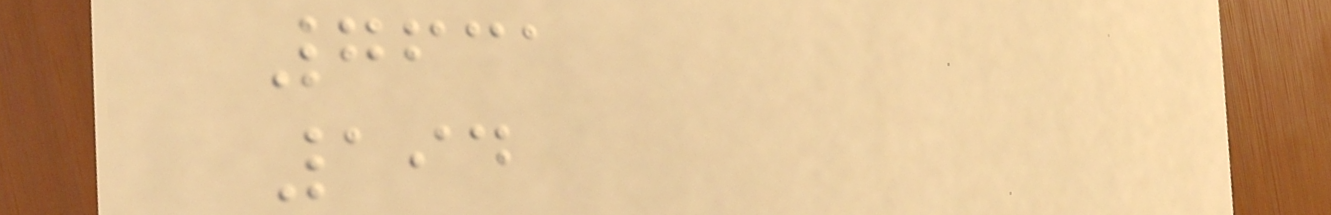7631
194
